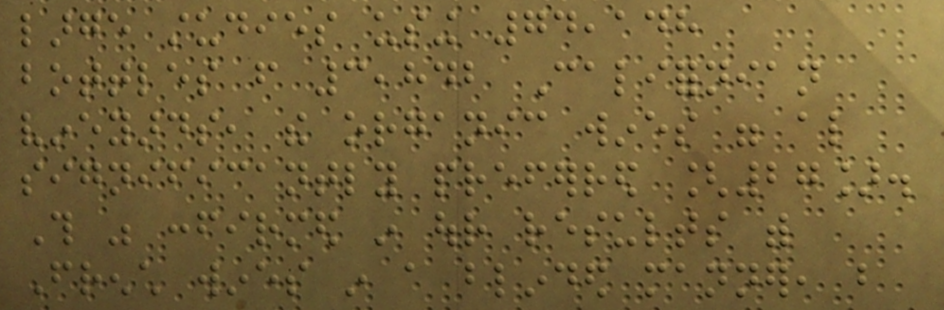large studies using 74,148
bottles from 3,842 Californian
vineyards, the organic wines were also
significantly preferred [27].
This was confirmed in our results with
French wines in a blinded manner, but
